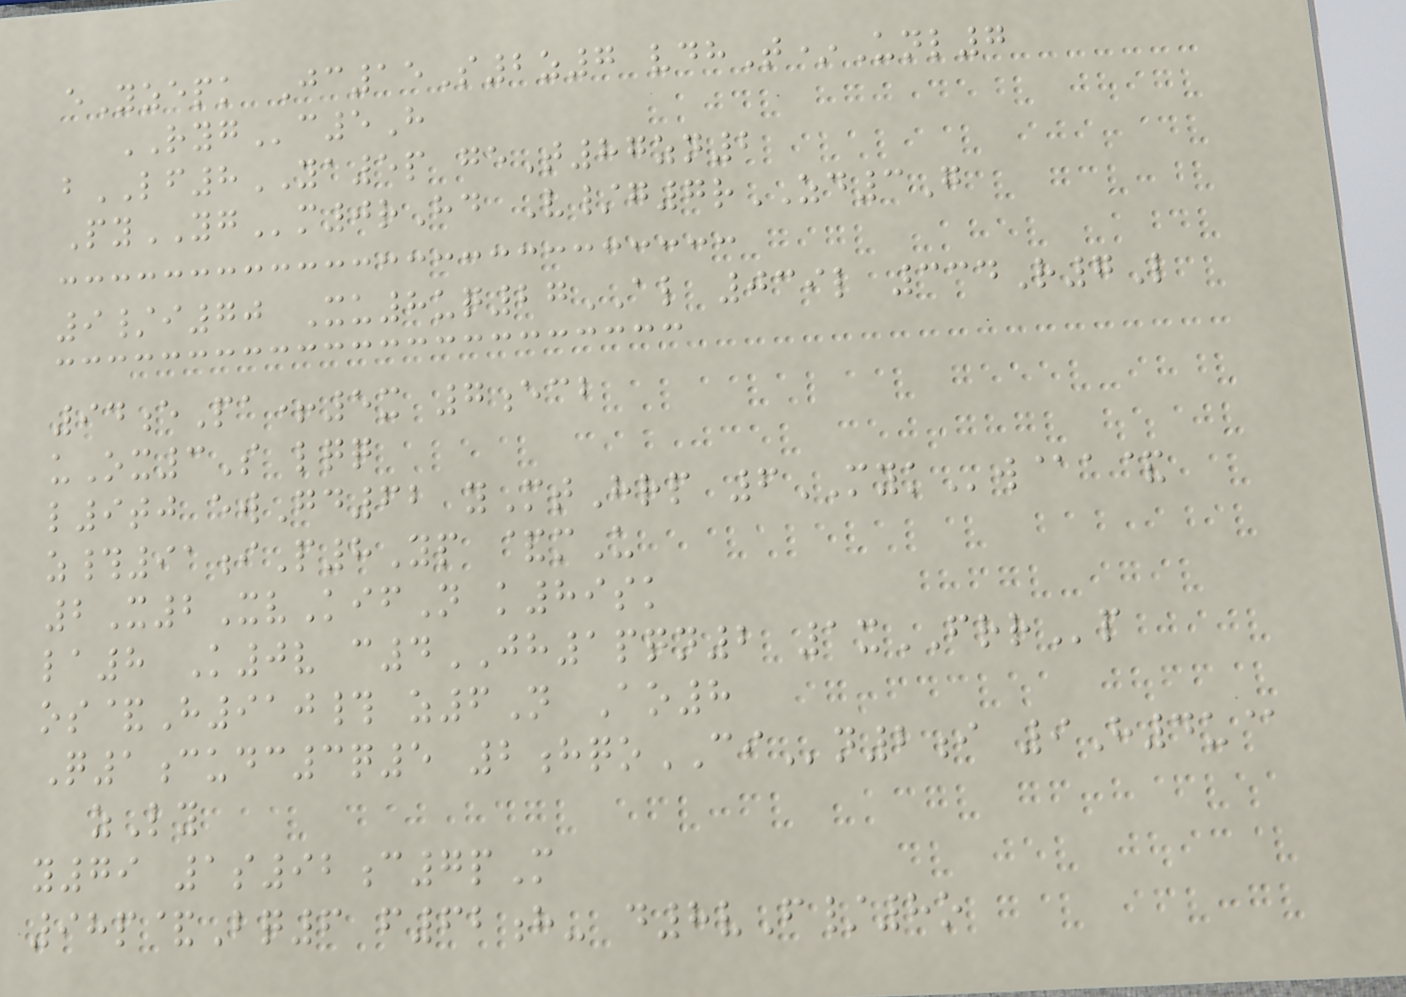eYzepk Jc15S2z7 vdhT*Unl7
RYGc5H
bLF8YA5p geT87zn2
PyYGm0rHd V/g7rZD3G
9/i70 Xu8uq27AL 039l 334R7L
94ePa+5x 7ecb
uOx3S lqq
l9tj ewGd62 yMtHrp 6MYKw@a&
z#91iP8Yp &mU
2X2XvKifN k89sk
la8 K0v c4JH1pqn2 1xFRRp
os&H910# z6N Ao8
Q1cudc3q5 2hqoCIn2i 9H4u@
zLy
y79 1s92c7pM
98p&Bq6 f62h- d8vF/8o
